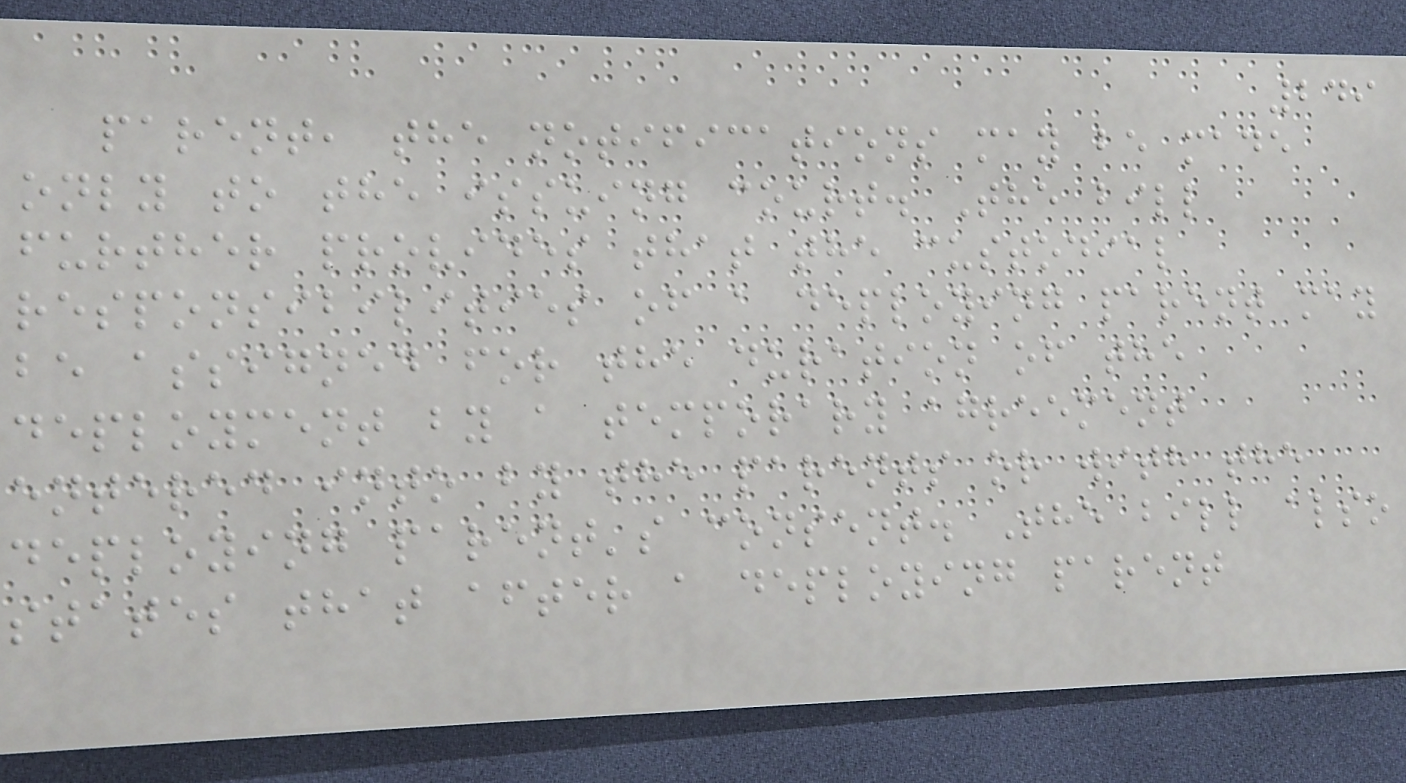249
parent, the notifications may be made
only to the issuing court. The bill
further provides that the custodial
responsibilities of a deploying parent may
be assigned for the duration of the
deployment by a temporary agreement
entered into by the parents or with the
deploying parent's consent. The bill also
states that after a deploying parent
